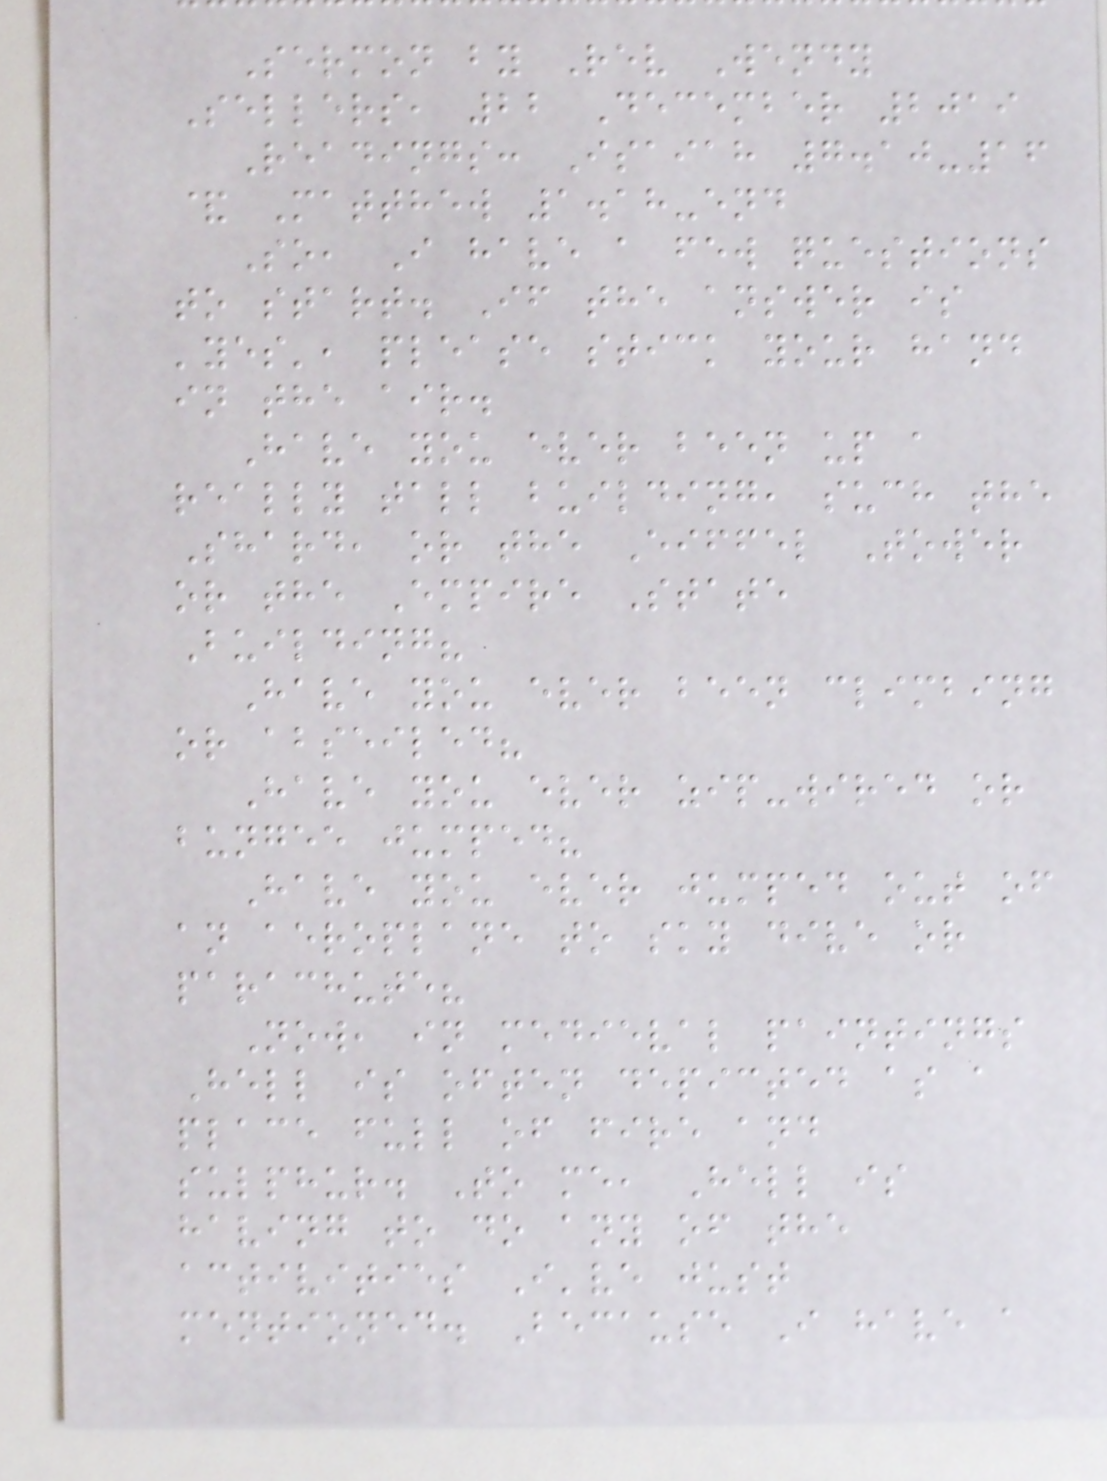Sermon by Rev Wendy
Sellers, 22 December 2019
Readings: Isaiah 7.10-16
& Matthew 1.18-end
So, I have a few questions
to start. If the answer is
'yes', please stick your hand
in the air.
Have you ever been up a
really tall building, such the
Shard, or the Eiffel Tower
or the Empire State
Building?
Have you ever been climbing
or abseiled?
Have you ever zip-wired or
bungee jumped?
Have you ever jumped out of
an aeroplane to sky dive or
parachute?
Now, in medieval paintings
Hell is often depicted as a
place full of fire and
sulphur. To me, Hell is
having to do any of the
activities I've just
mentioned. Because I have a
